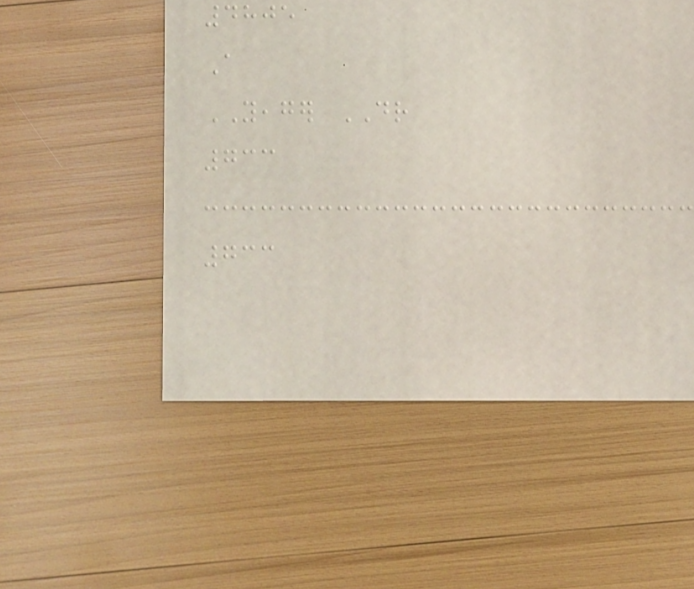4805
A
YEAGER DR
733
733
